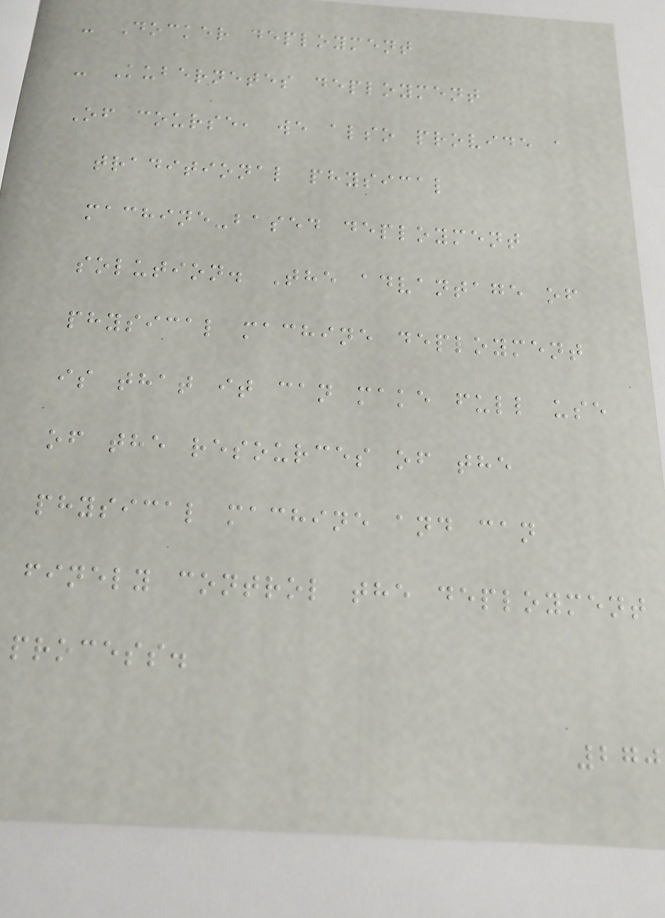- Docker deployment
- Kubernetes deployment
Of course, we also provide a
traditional physical
machine-based deployment
solution. The advantage of
physical machine deployment
is that it can make full use
of the resources of the
physical machine and can
finely control the deployment
process.
270
